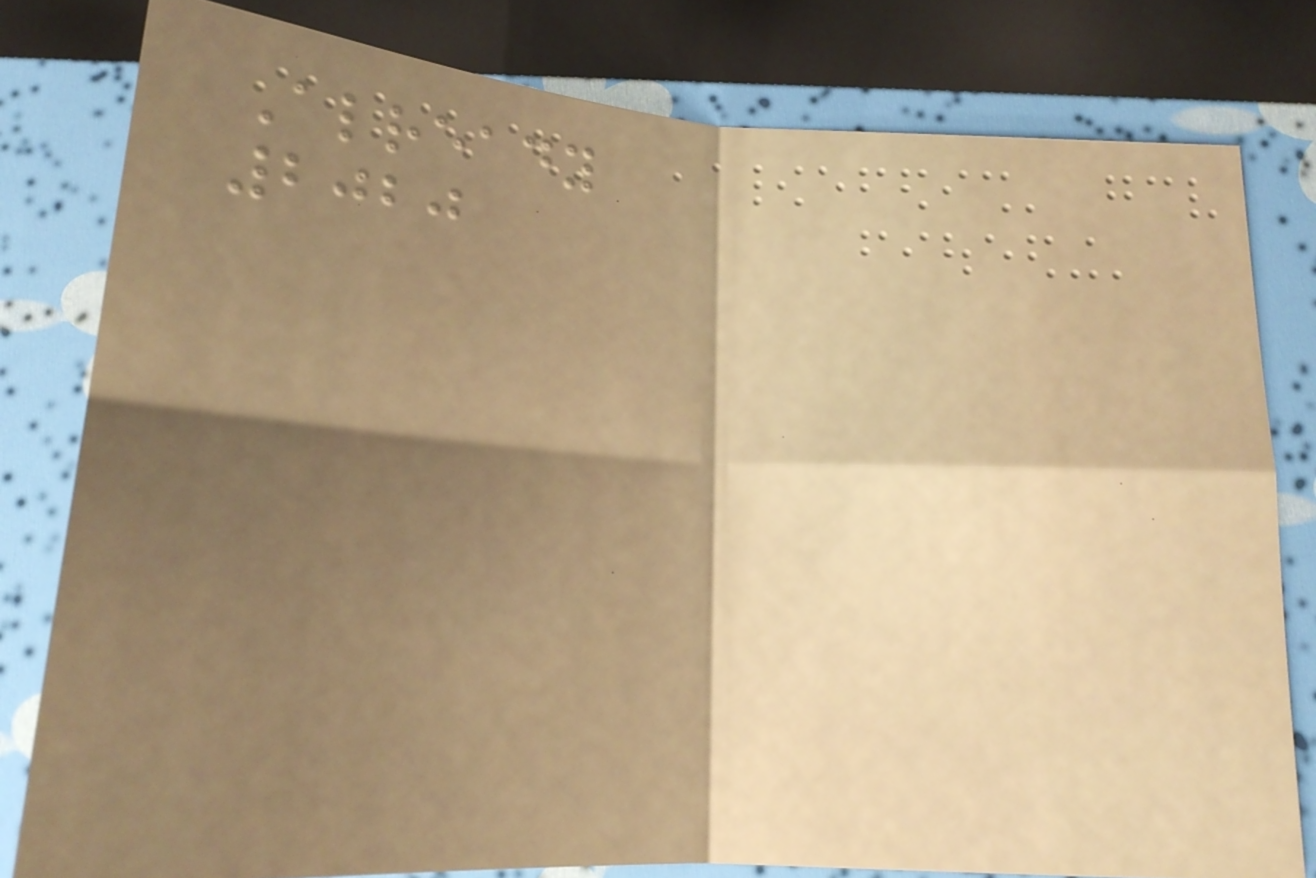Already
2020
